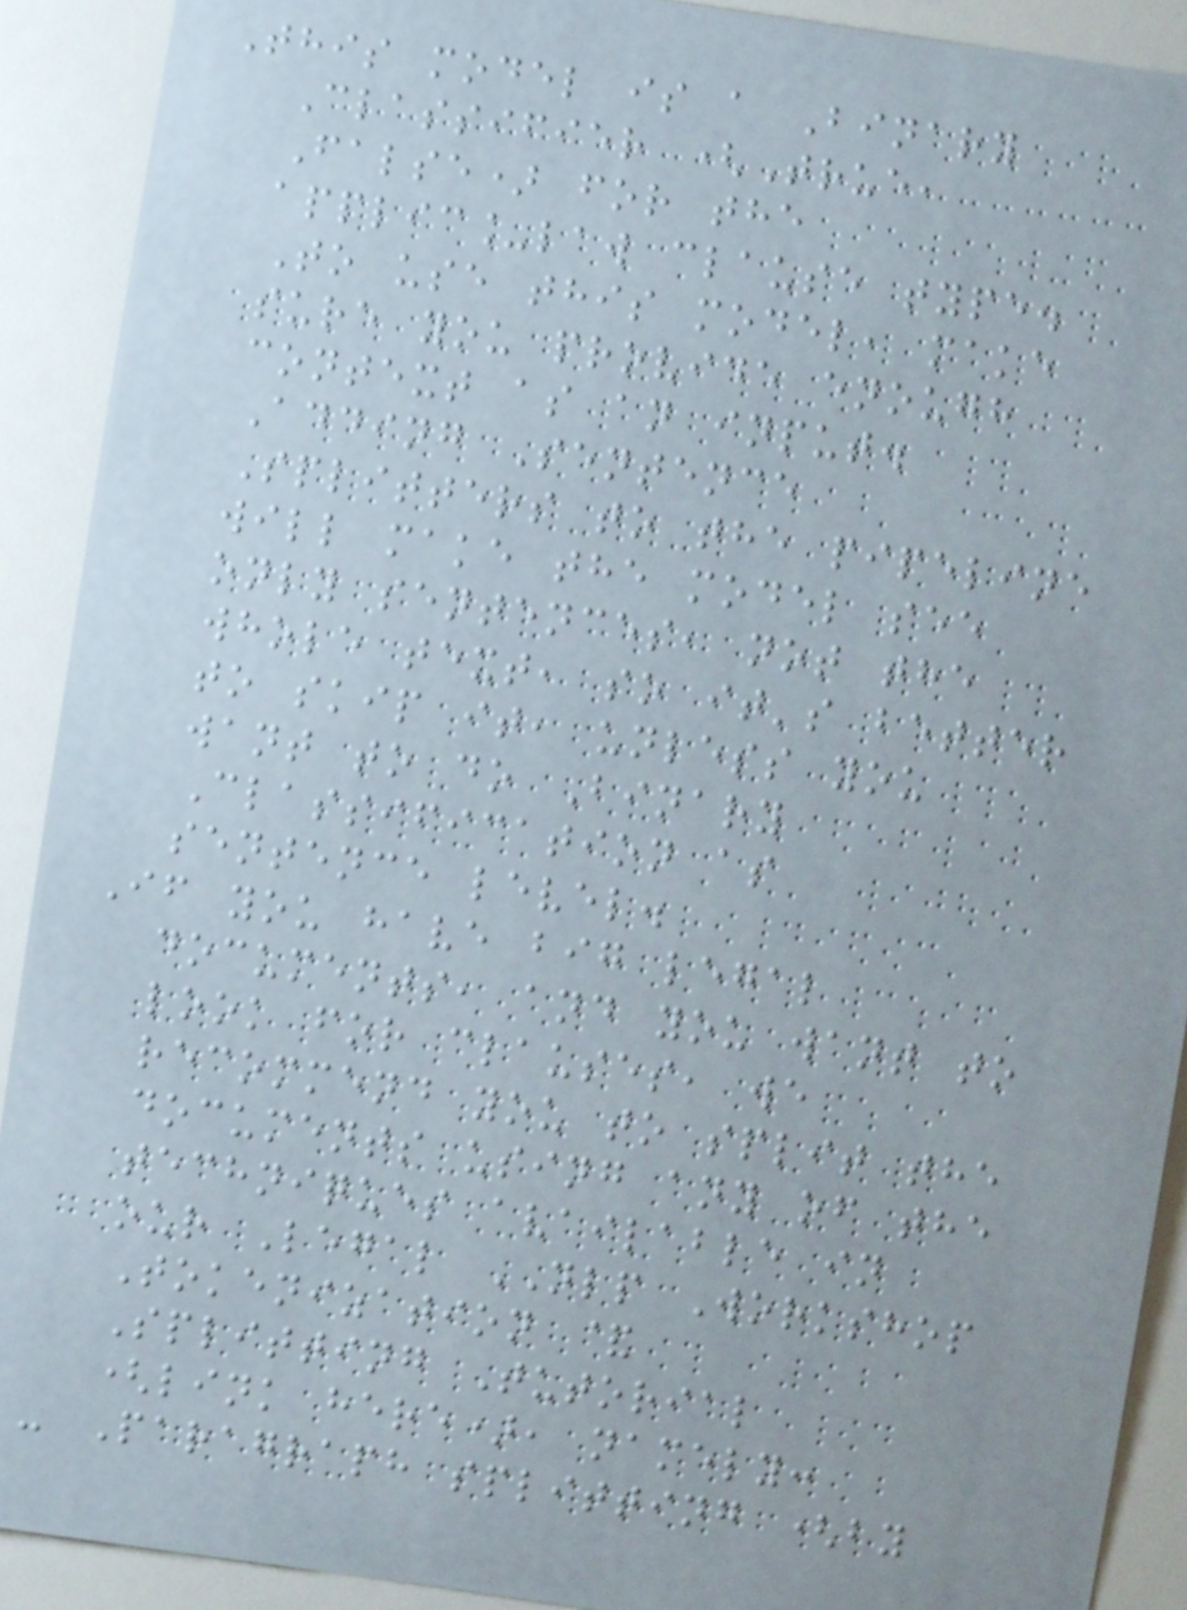This model is a Binary
Classifier (True,
False) for the
applic_law clause type.
To use this model, make
sure you provide enough
context as an input.
Adding Sentence
Splitters to the pipeline
will make the model see
only sentences, not the
whole text, so it's better
to skip it, unless you
want to do Binary
Classification as
sentence level.
If you have big legal
documents, and you want to
look for clauses, we
recommend you to split the
documents using any of the
techniques available in
our Legal NLP Workshop
Tokenization &
Splitting Tutorial
(link here), namely:
- Paragraph splitting (by
